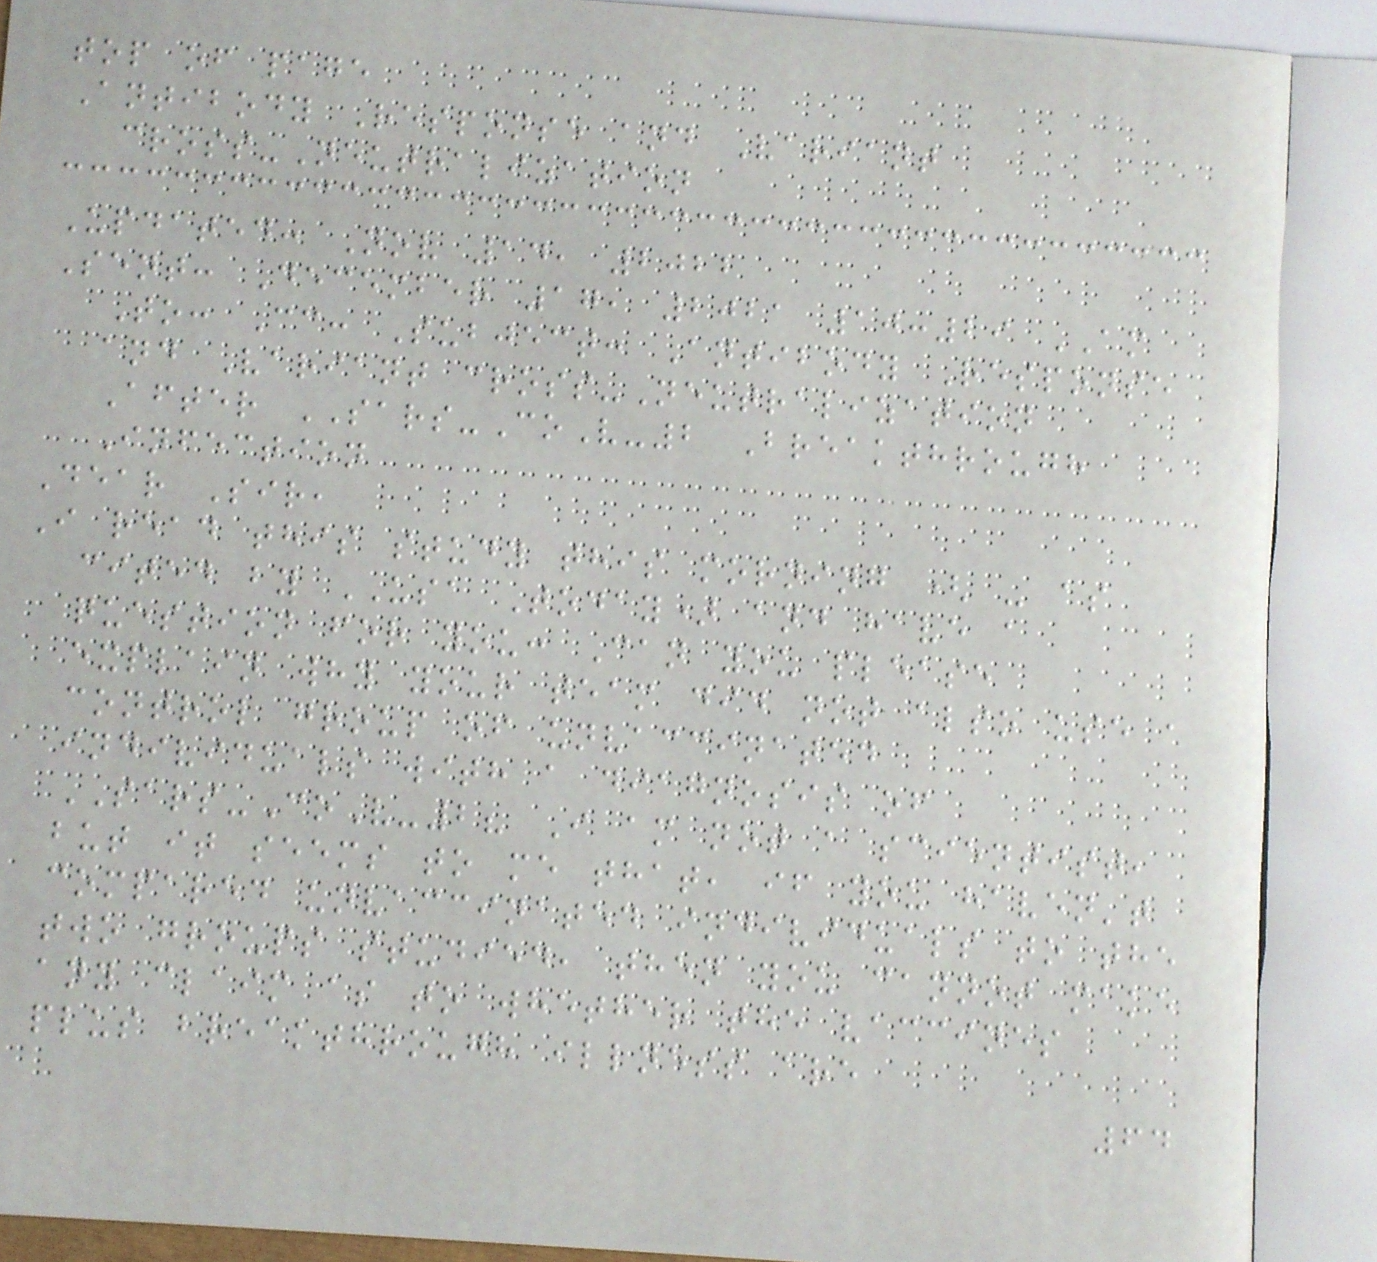top of page
Antibody Response and Variant
cross-Neutralization
Updated: Nov 14, 2022
Sent: December 17, 2021 10:29 AM
To: Cc: Subject: Antibody Response
and Variant cross-Neutralization
After SARS-CoV-2 Breakthrough
Infection
Dear Sir,
I read this study this morning ( - as
cited by USA Today) and have a
question for you: Can you please
explain why your team did not also use a
control group of unvaccinated
individuals with a diagnosis of
SARS-CoV-2? I am not a scientist,
but it seems to me that, if you haven't
compared unvaccinated individuals to the
two groups studied, then you cannot make
any claim as to whether the vaccines
plus breakthrough illness are
64
